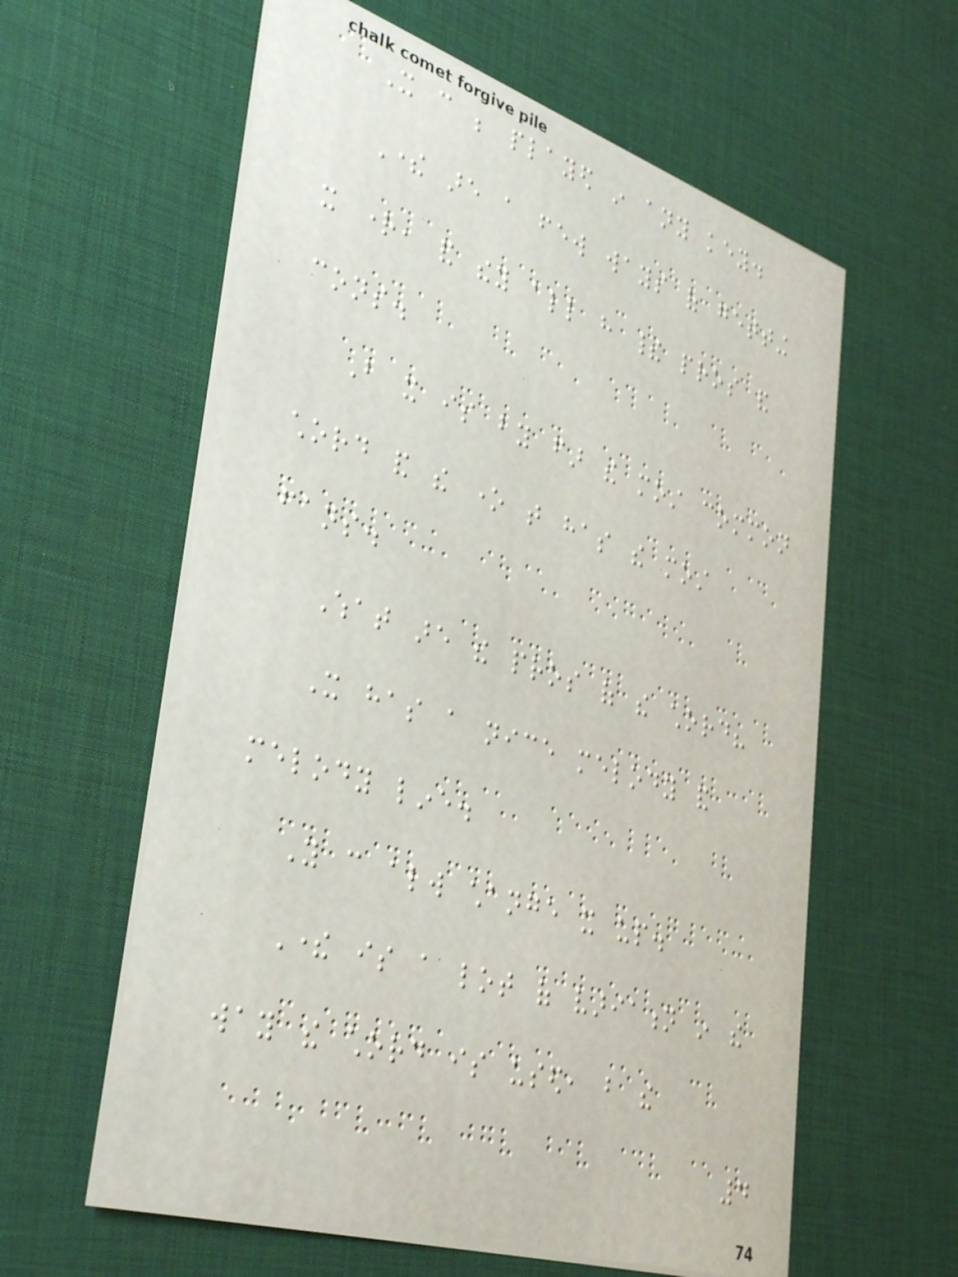It can be played in any key.
There are a few ways of getting
it right, and they all have their pros and
cons.
But it is by far the most common
chord and the one that has the most
fans.
What are the pros of the chord?
It has a nice melody and
melody line.
You can always change it up.
There is a lot of variation in the
way the chord is used, but the
4
